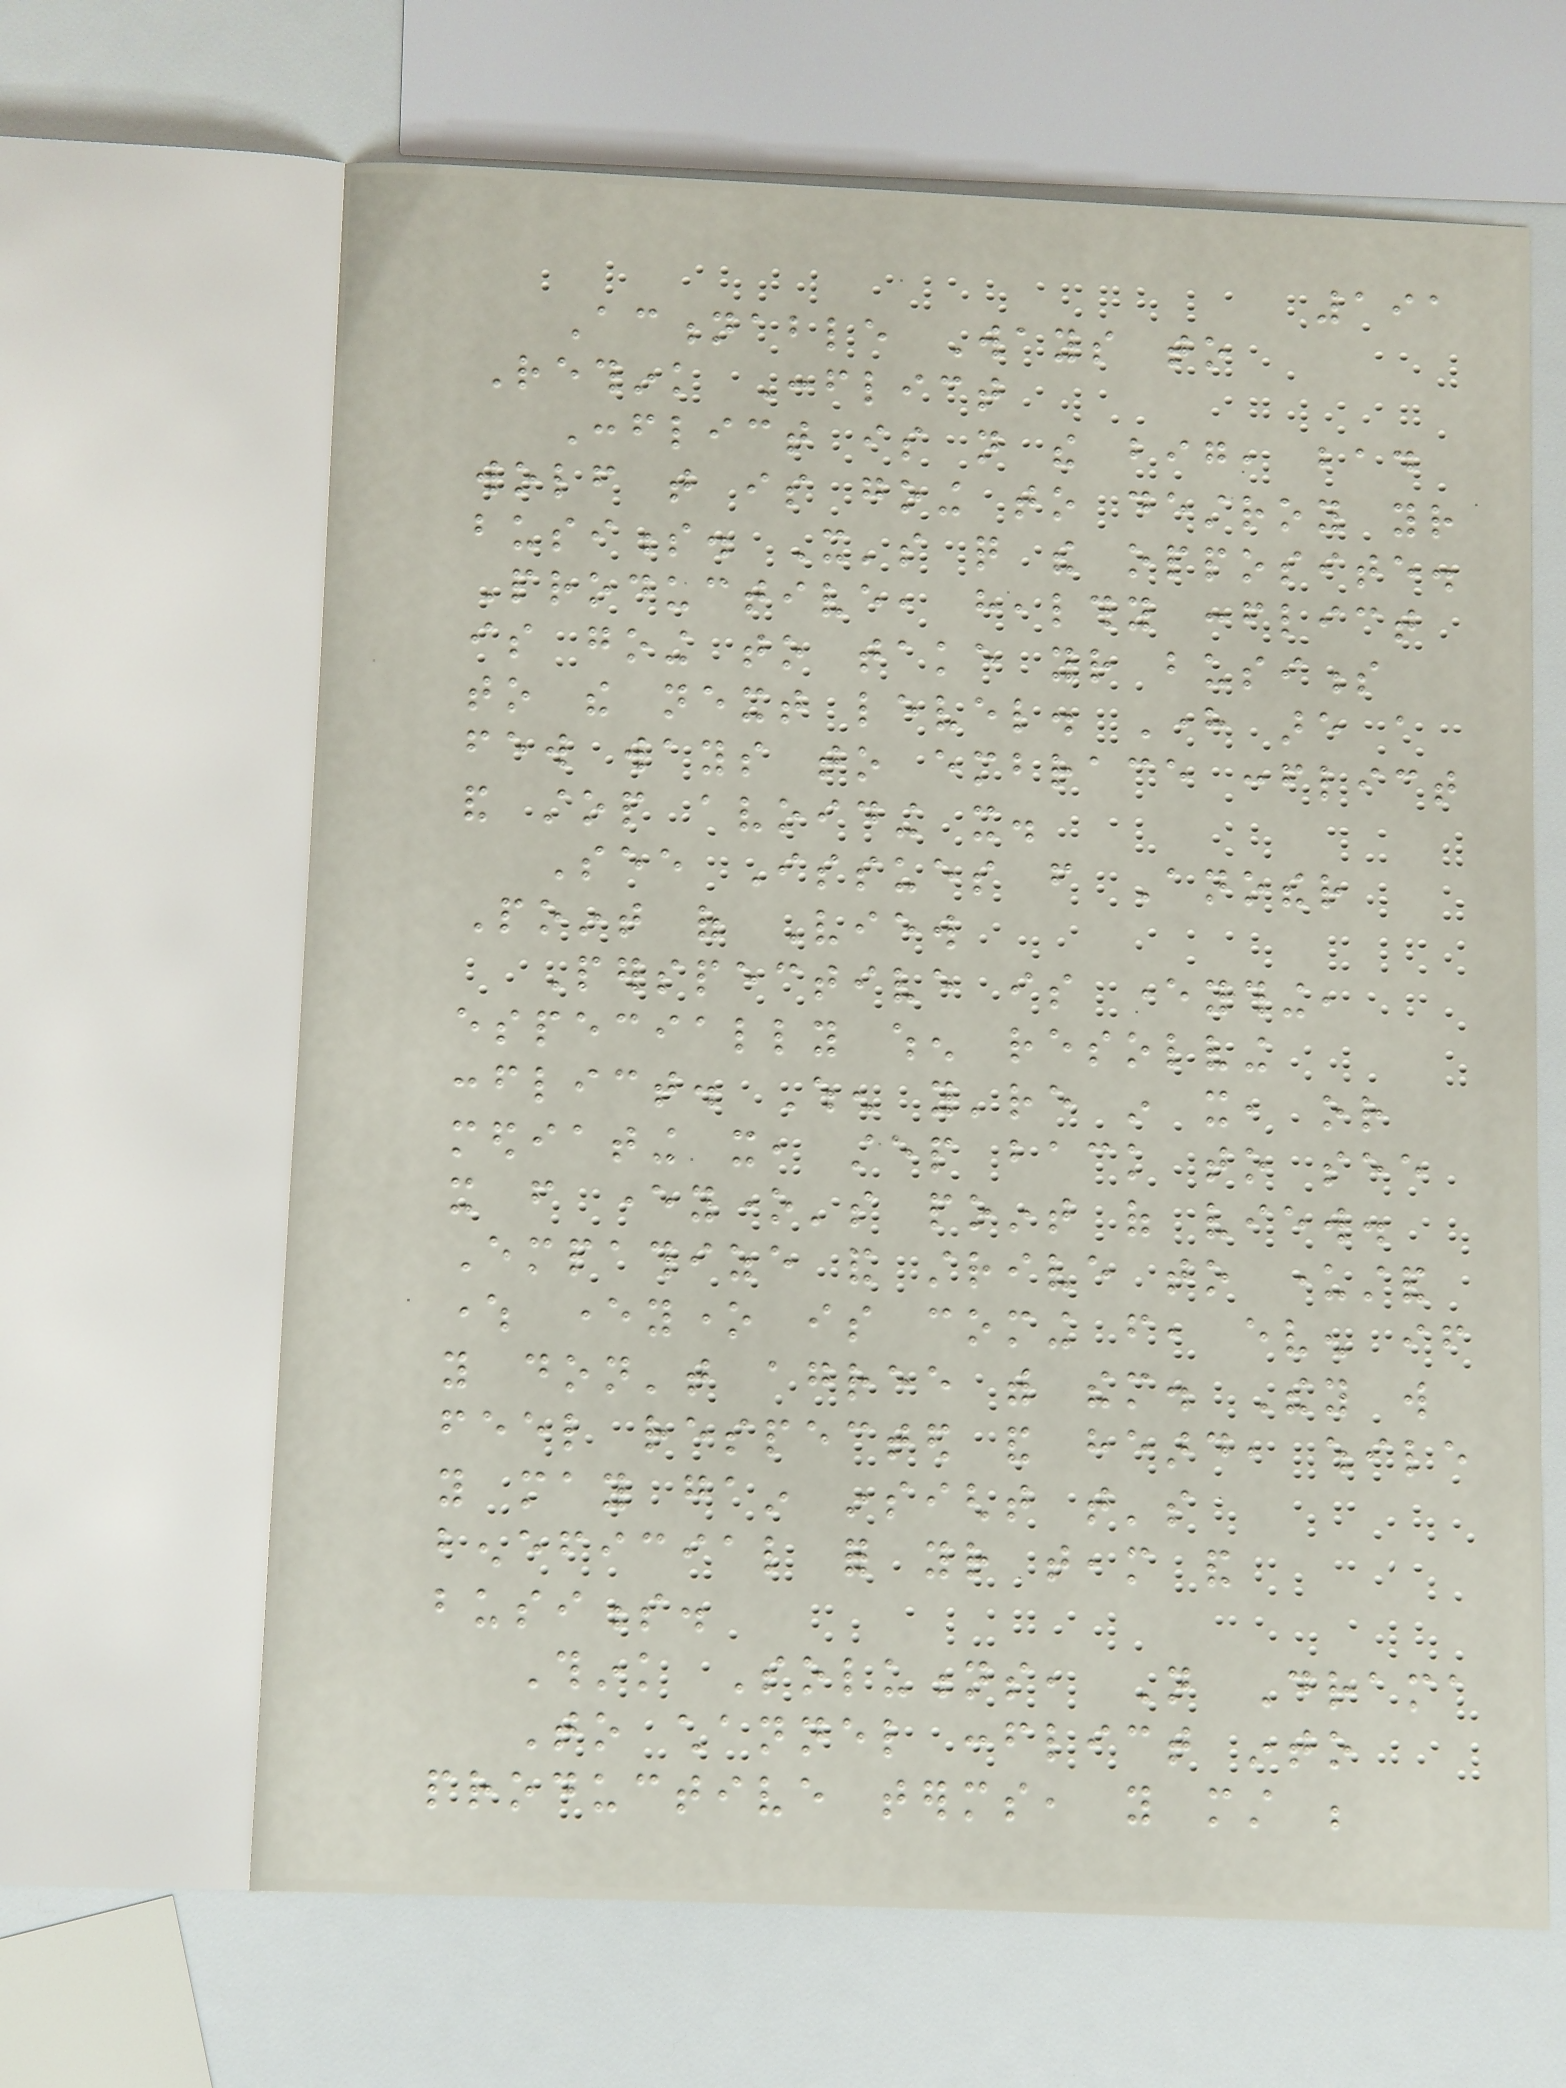191
Actionable Ways to
Rethink Conflict
Conflict is not the big, bad
wolf that is going to destroy your
business. It's quite the opposite.
Productive, healthy conflict
is going to take your business
to the next level. Here are a
few ways to embrace conflict
and stop avoiding it.
See Issues from Another
Point of View
Perspective is everything,
especially when resolving
conflict. When you're in it, or
mediating it, step back to see
it from everyone's point of view.
Empathize and strive to understand
where everyone is coming from, even if
you don't agree with them. They will
feel respected and heard, while
you may gain insight that's
beneficial for your team and
business.
Think Solutions, Not Drama
To channel conflict into
productive terms, you must be
